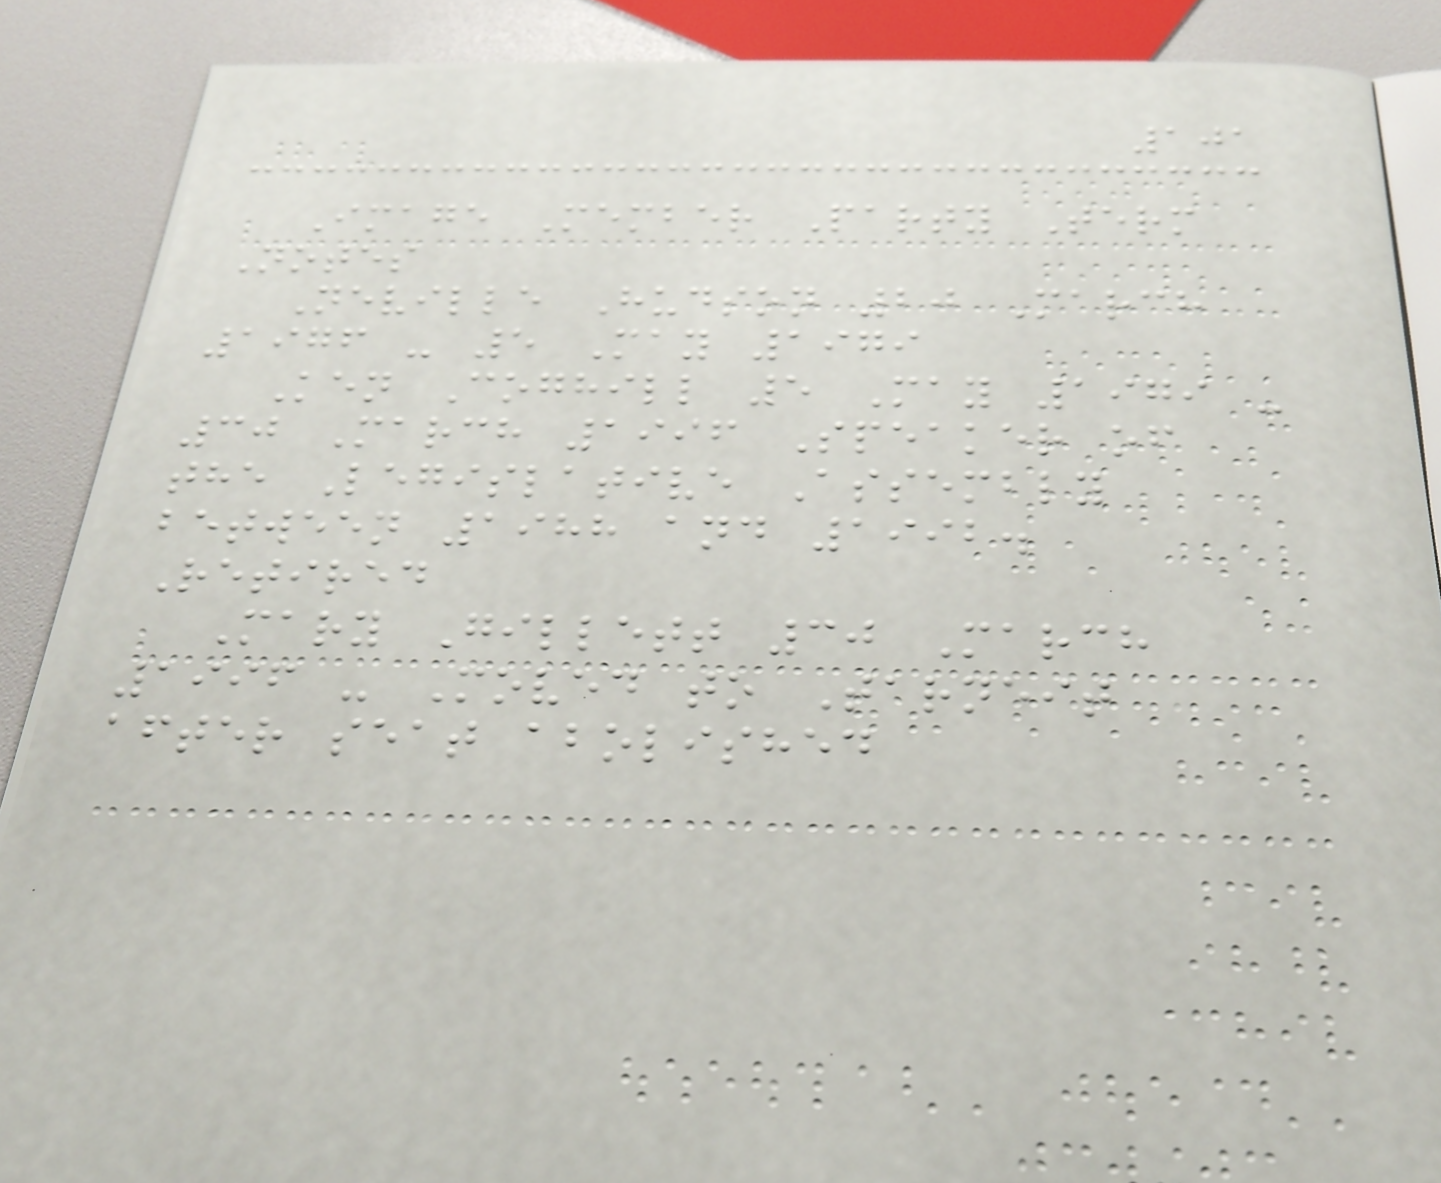101
Image Member Party Term
Notes
Neville Hudson 20 March
1976 - 5 May 1979
Ken Coghill 5 May 1979 -
30 March 1996 Speaker of
the Legislative Assembly
between 1988 and 1992.
Retired
Mary Gillett 30 March
1996 - Moved to Tarneit
after seat abolished
